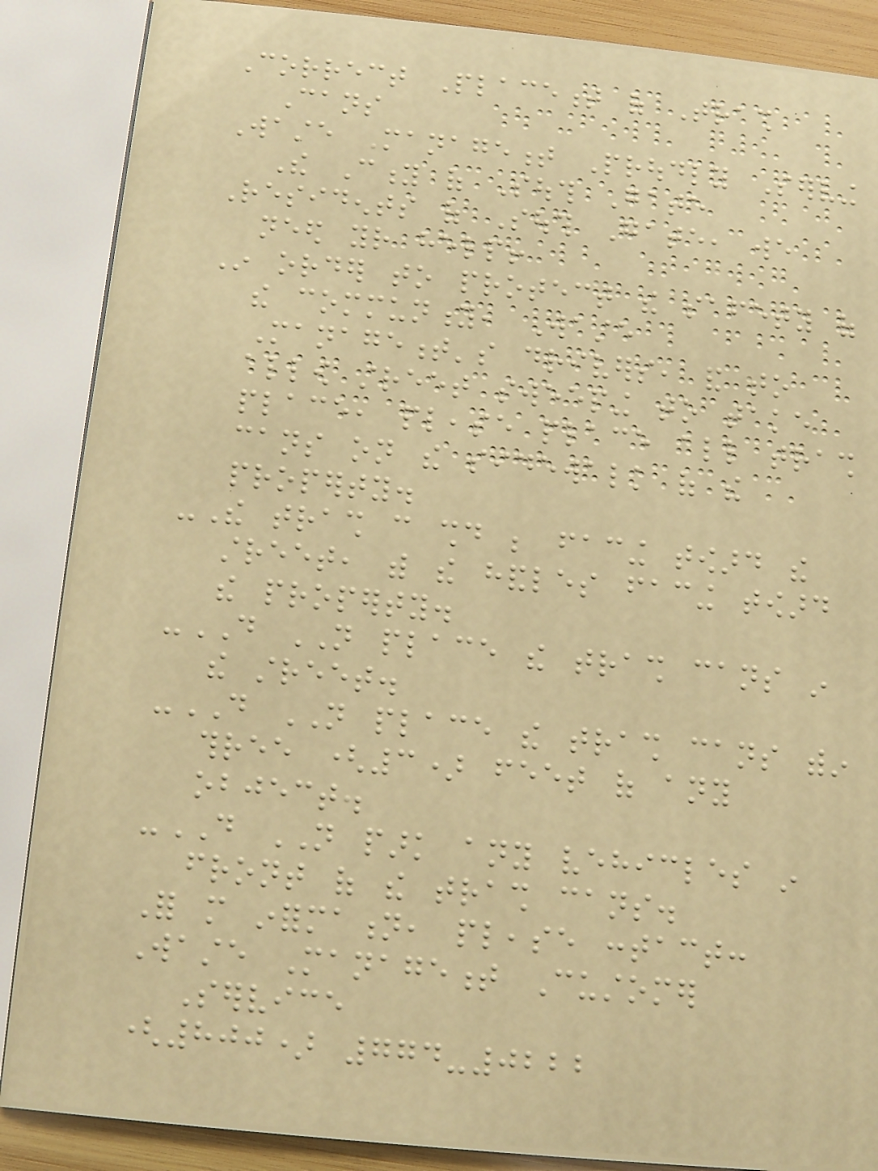Correct Placement of Trash
Cans
Waste Management Proudly Serving
The City of South Gate
Residents of South Gate, we
need your help!
In order to protect the safety of
the community, Waste
Management's drivers, and to
allow street sweeping to take
place, please place all trash
cans on the sidewalk of the
property.
-The trash can should be facing toward the
street, with the handles facing toward
the property.
-DO NOT place the trash cans in
the street.
-DO NOT place the trash cans within
three (3) feet of any
object.
-DO NOT park any vehicles in
front of the trash cans.
For more information, please contact:
Waste Management Customer
Service
(800) 774-0222
